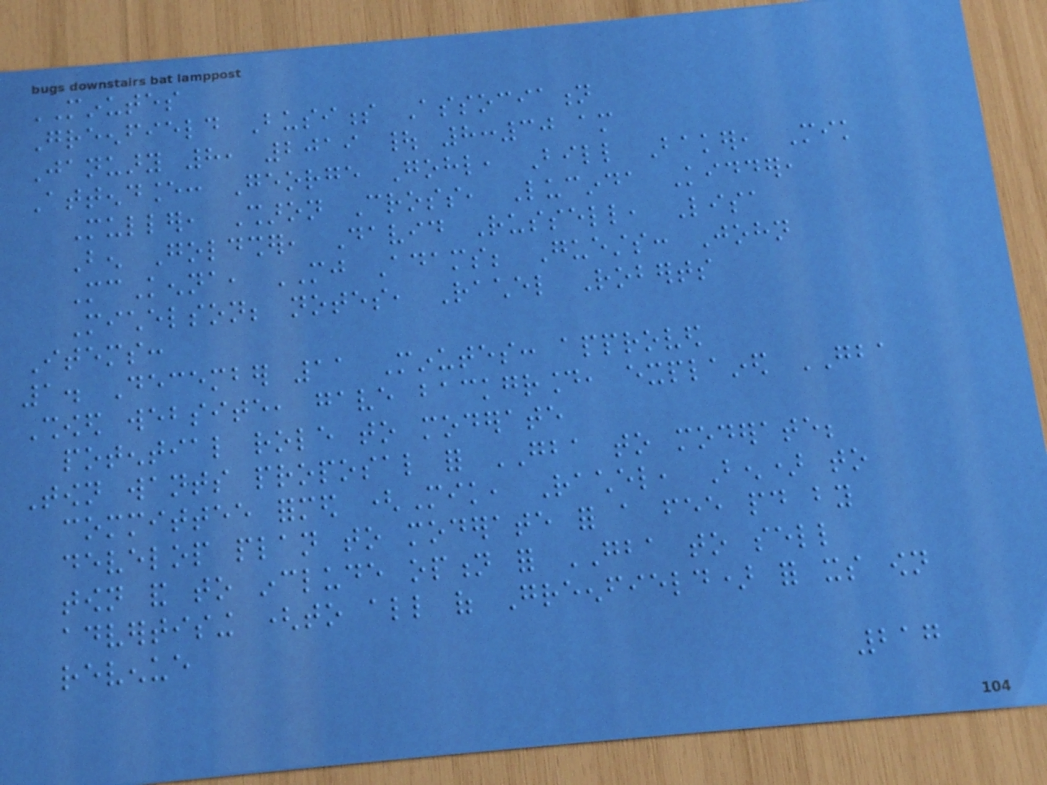MINUTES
Greenfield Business Association
January 8, 2019 | 8:30 am
Attendance: George Gohl, Bill Baker, Mik
Muller, Sharon Cross, Lucinda Kidder,
Ben Goldsher, David Russell, Lisa
McKenna, MJ Adams; Guests: John
Michelson; notes, Rachel Roberts
Items:
1. December 11 Minutes: approved
Showed website, gave background, explained GBA
potential role to moderate
Town wants proposal for GBA to moderate;
committee formed (Mik, Rachel, Ben) to
develop plan to moderate for a fee paid by
town and to include option for GBA to sell
advertising (to all of Greenfield) for its own
revenue
217
